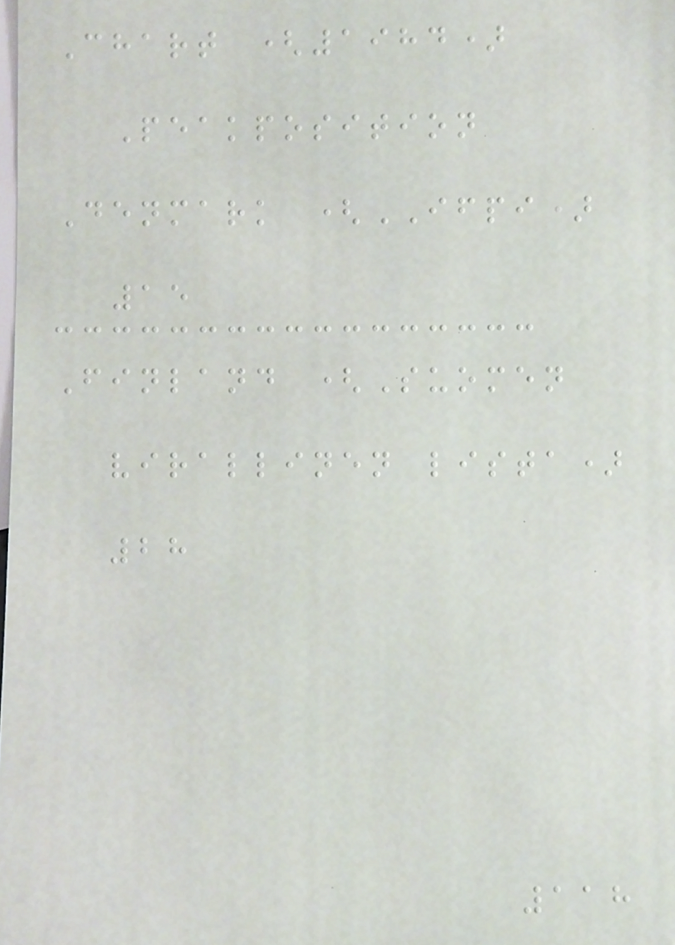Chart (1984)
Peakposition
Denmark (IFPI)
15
Finland (Suomen
virallinen lista)
28
118
